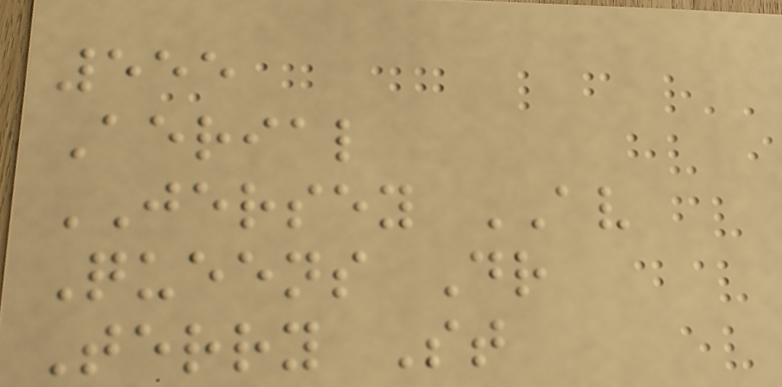555
Aerial
JERSEY AV
Queens Dr
Terry St
